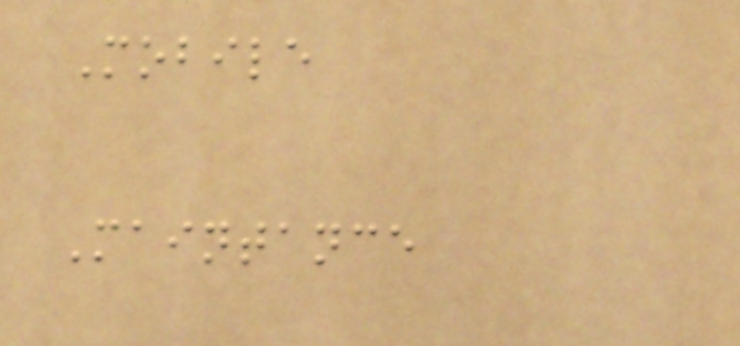Mobile
Maintance
